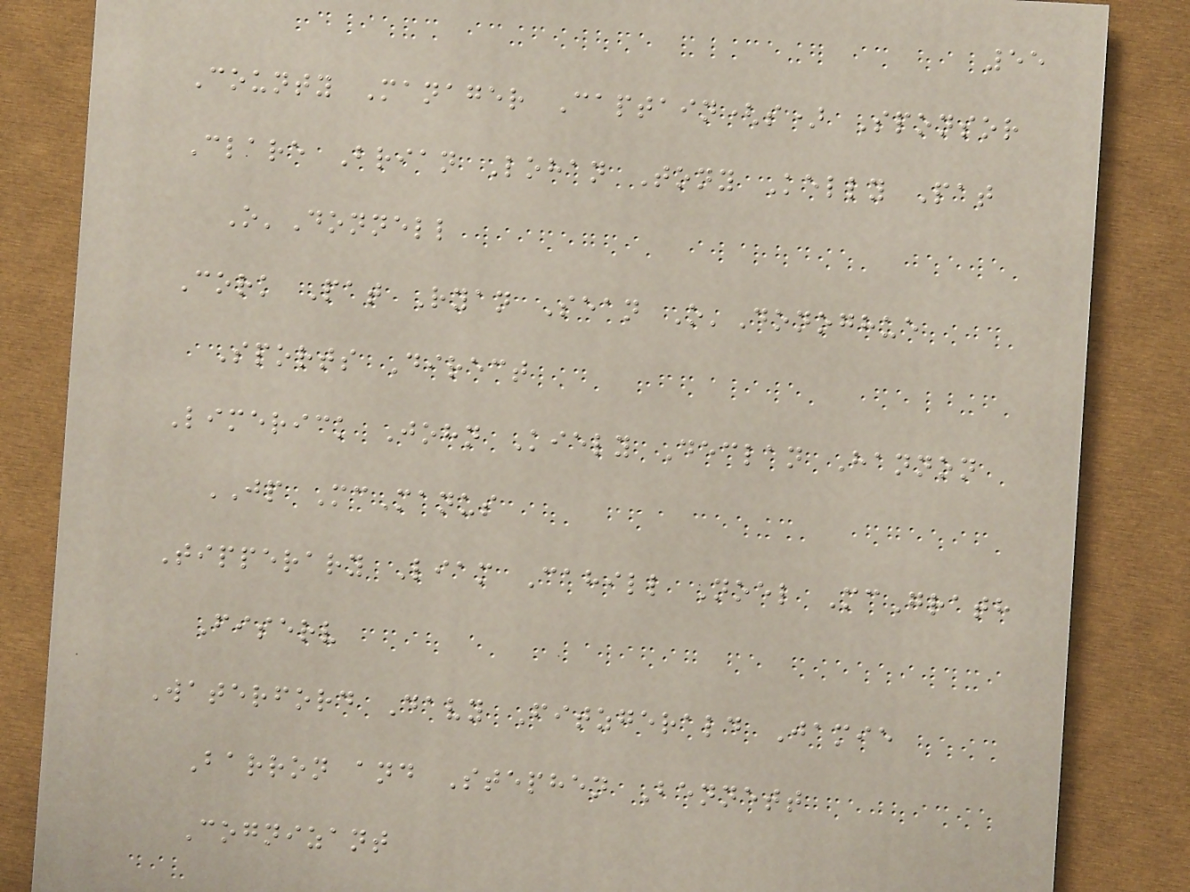55
County Manager Captain(s) Sponsor
Clare Brian Lohan Tony Kelly Pat
O'Donnell
Cork Pat Ryan Sean O'Donoghue
Sports Direct
Limerick John Kiely Declan Hannon
JP McManus
Tipperary Liam Cahill Noel McGrath
Fiserv
Waterford Davy Fitzgerald Jamie
Barron and Stephen Bennett
Cognizant
